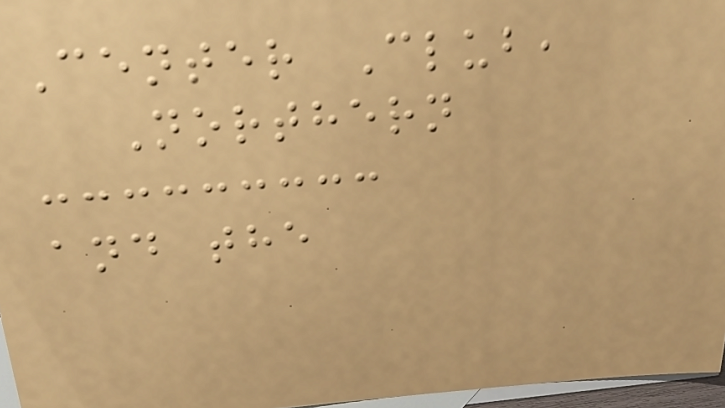Center Club,
Northern
and the
